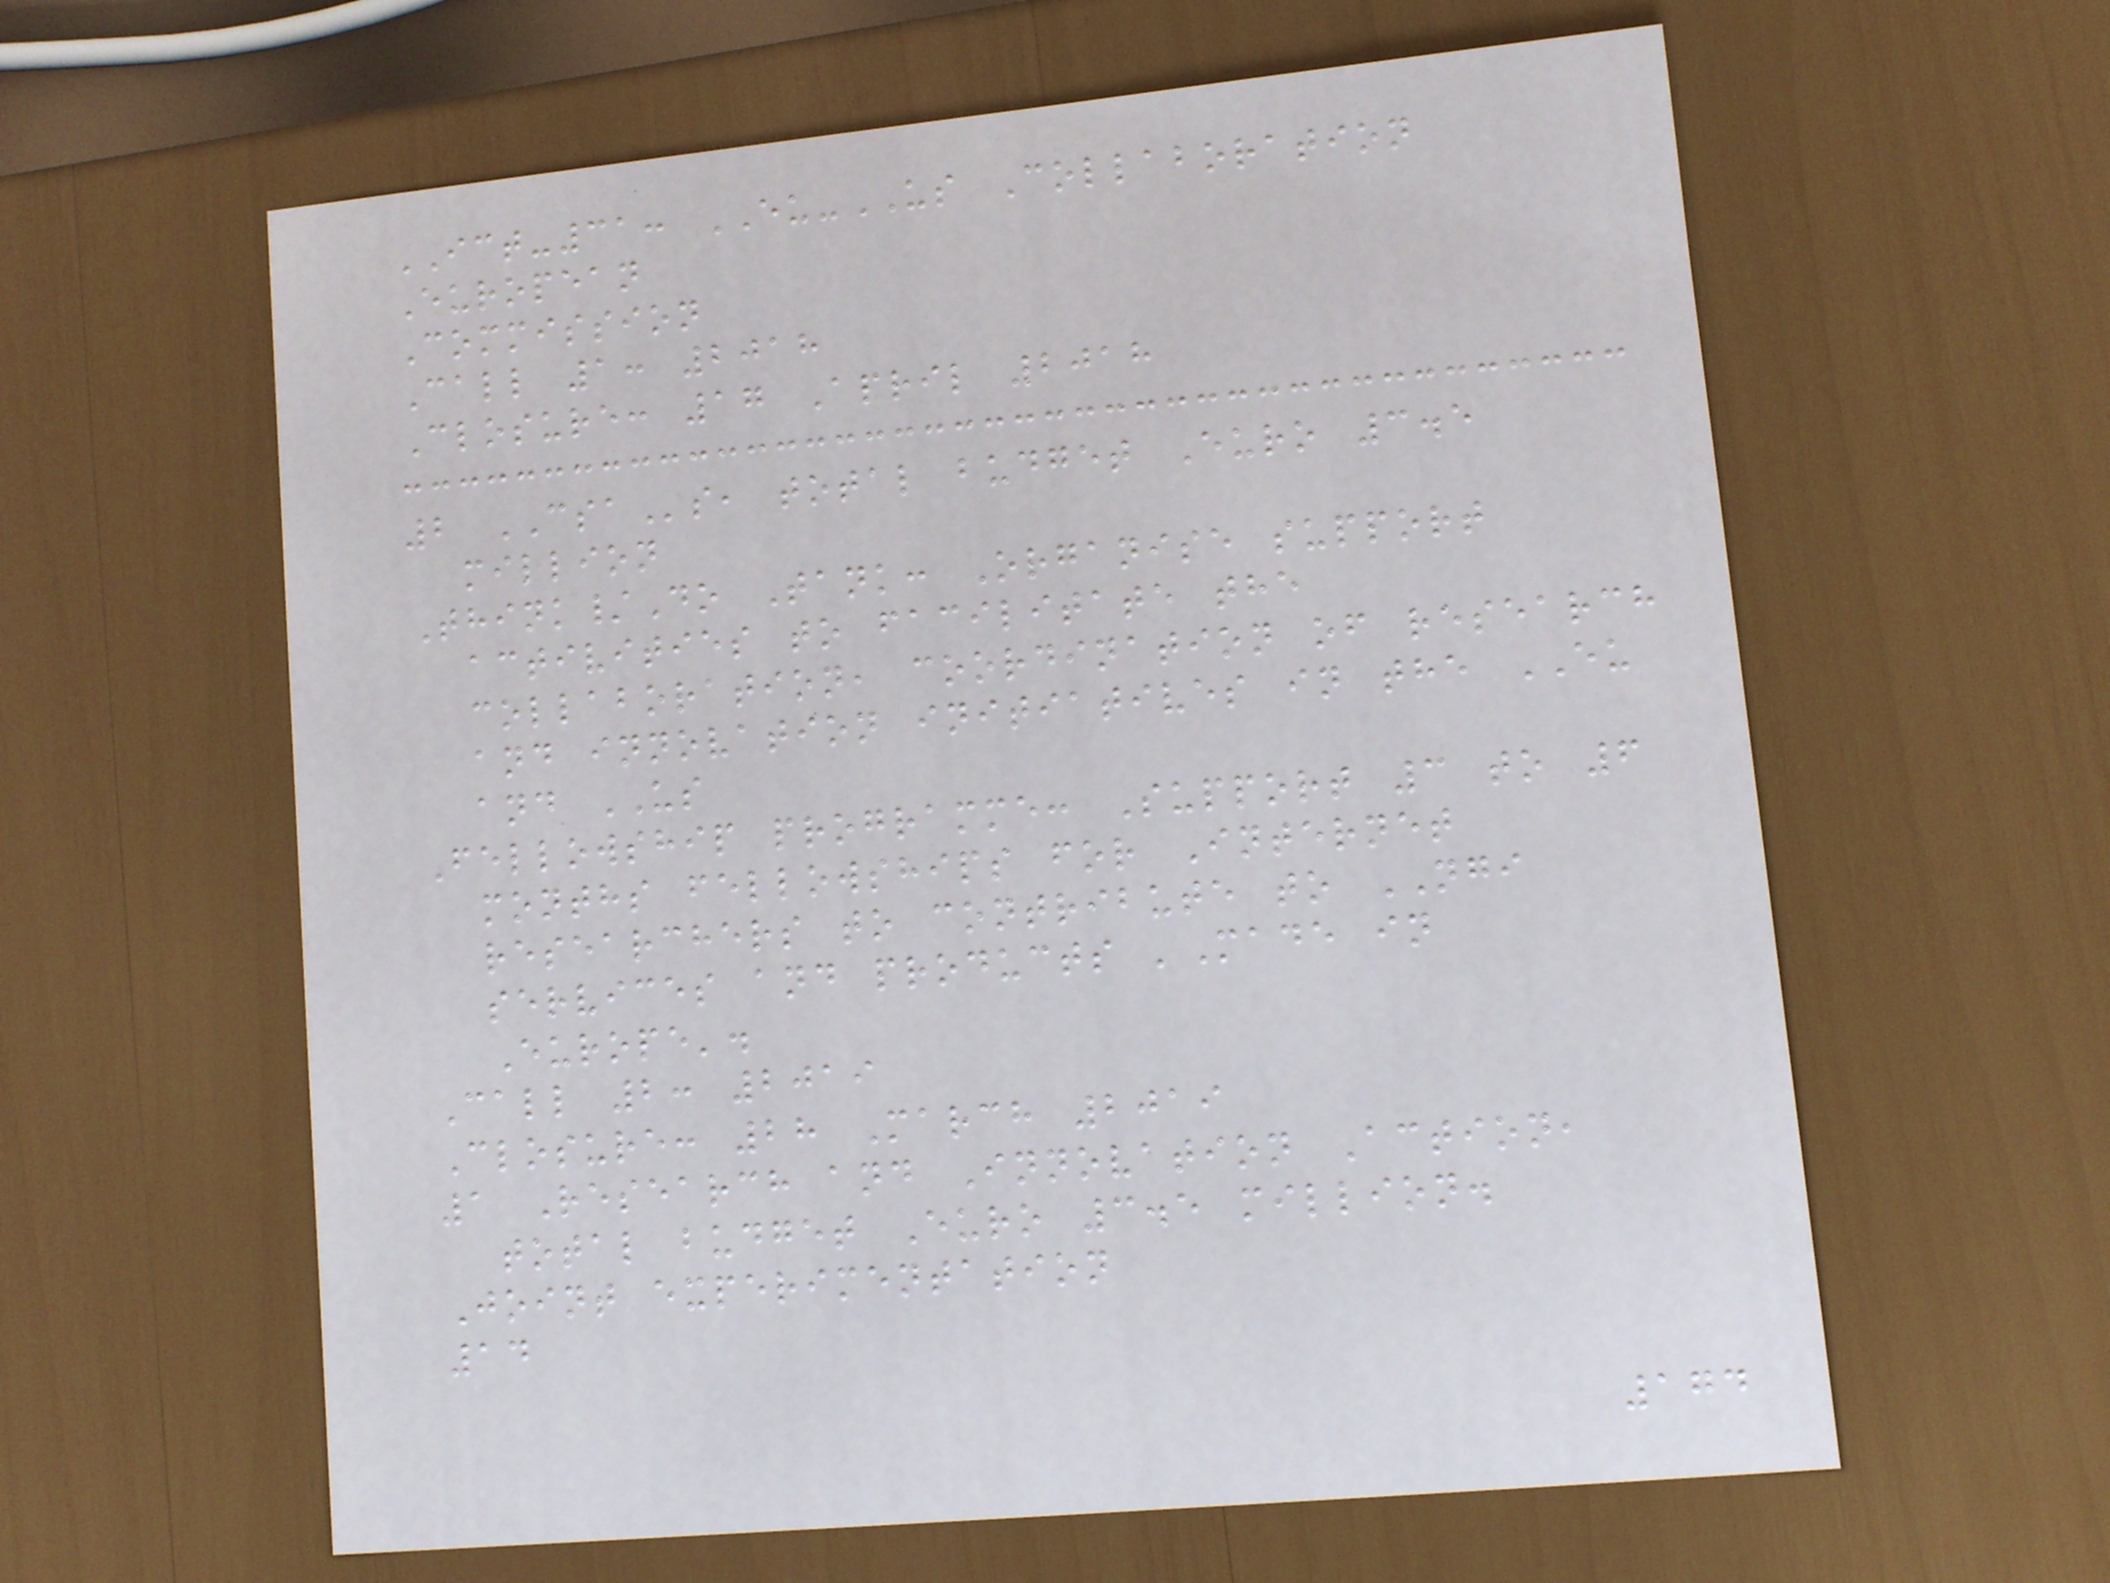ICT-31: EU-US Collaboration
European
Commission
Call 1: 2018
Closure: 17 April 2018
2 CSAs, total budget Euro 3.5
million
Think/Do Tank: Organise support
activities to facilitate the
collaboration, coordination of research
and innovation initiatives in the EU
and US
Fellowship programme: Support 3 to 6
months fellowships for Internet
researchers to contribute to NGI
services and products 'Made in
Europe'.
Call 2: 2019
Closure: 28 March 2019
1 Research and Innovation Action,
total budget Euro 3.5 million.
Joint experimentation
14
174
